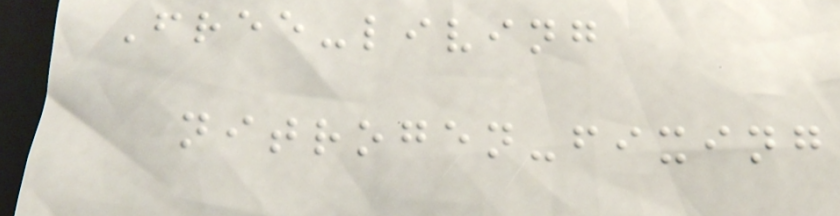Free-living
nitrogen-fixing
